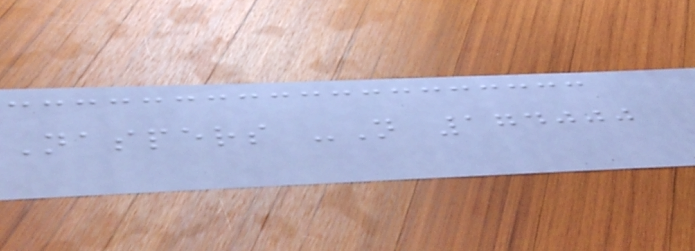Naspers -N 174000
